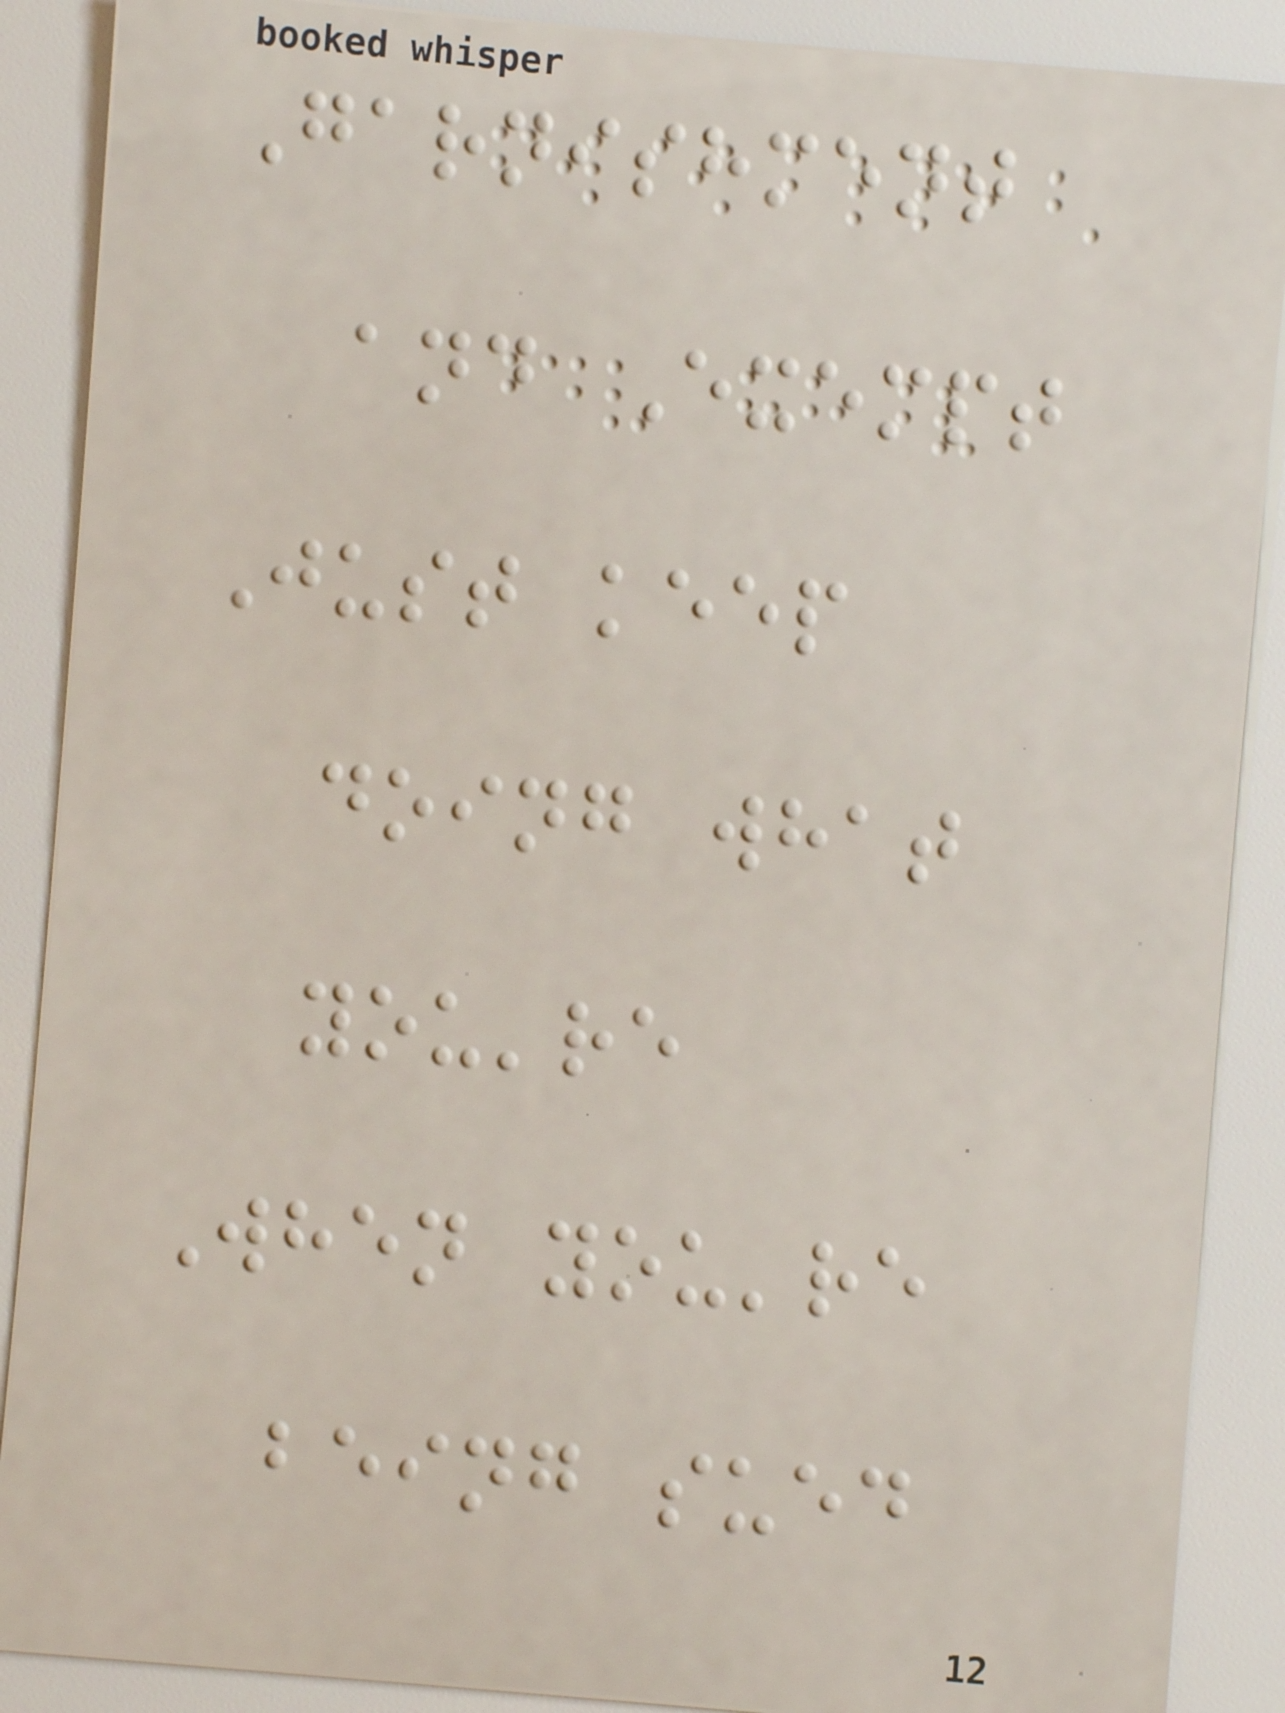Garnishment
and Exempt
Just keep
doing what
you're
When you're
being sued
